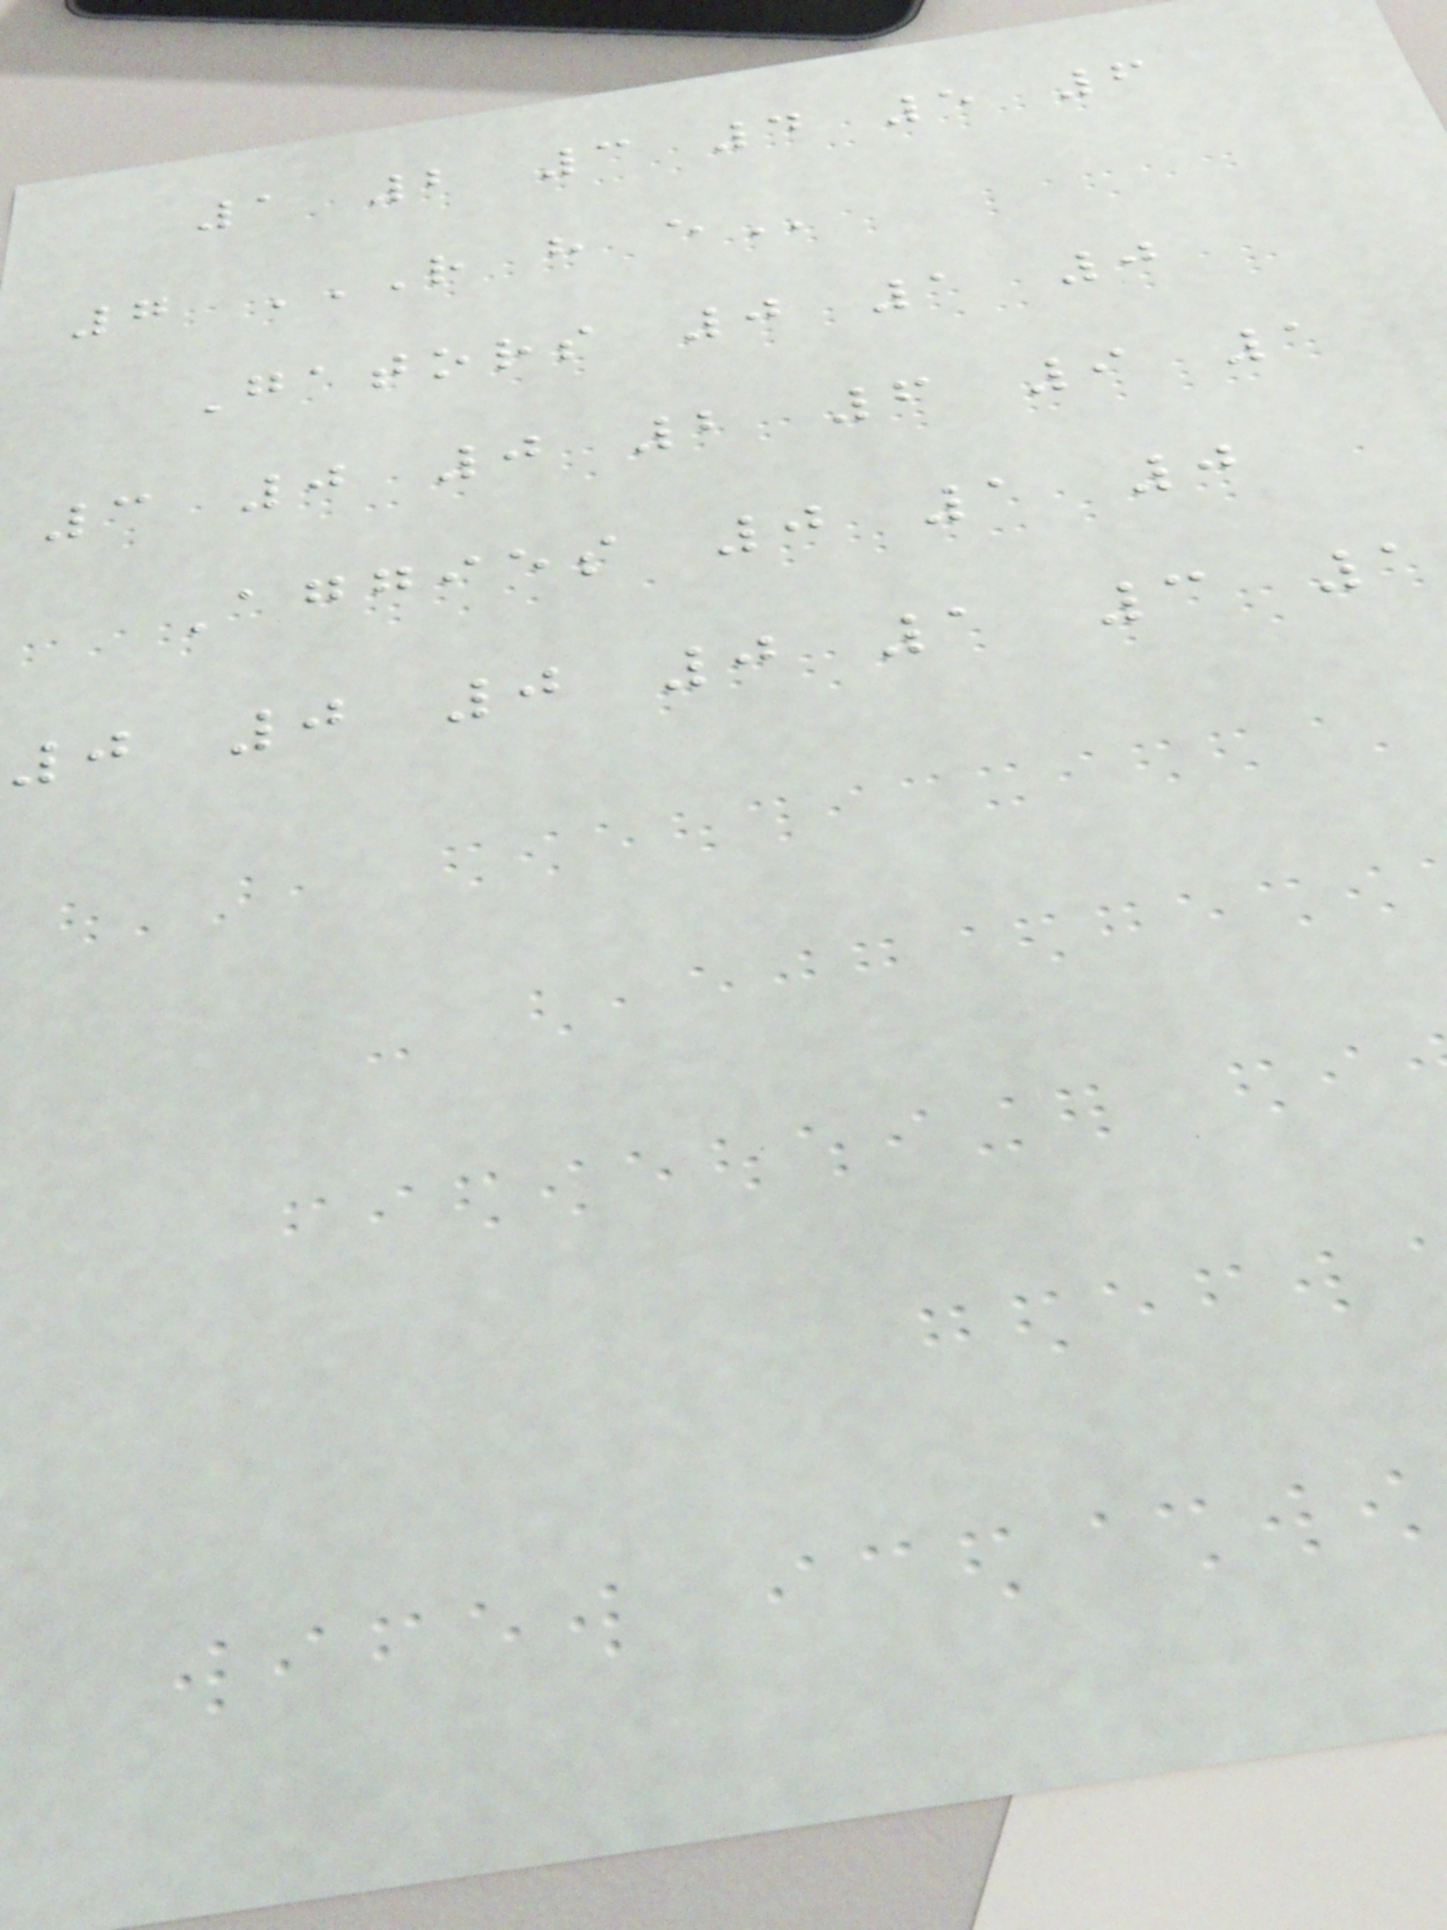1 2 3 4 5 6
7 R H E
Gators 0 1 0
3 0 0 2 6 9 1
Aggies 0 1 0
0 0 0 0 1 3 1
